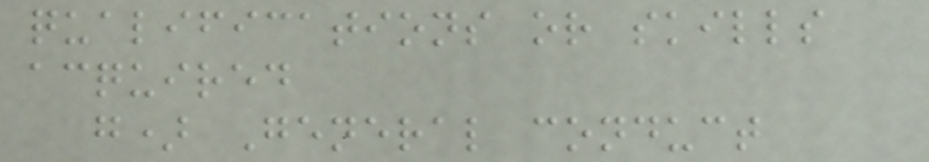qualifications or skills
acquired
g) General conduct
